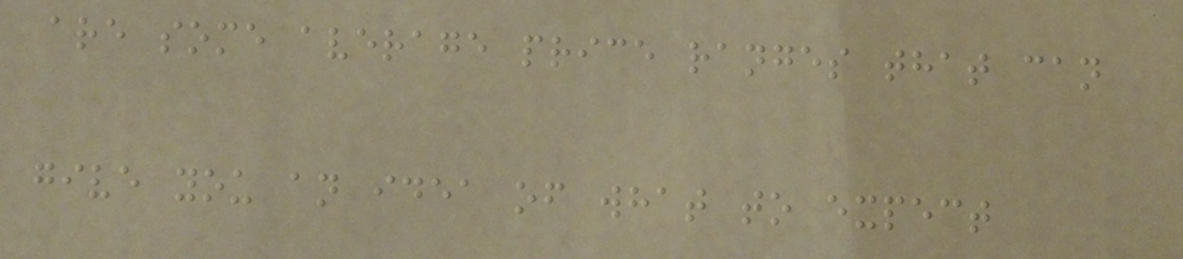are some average price ranges that can
give you an idea of what to expect
